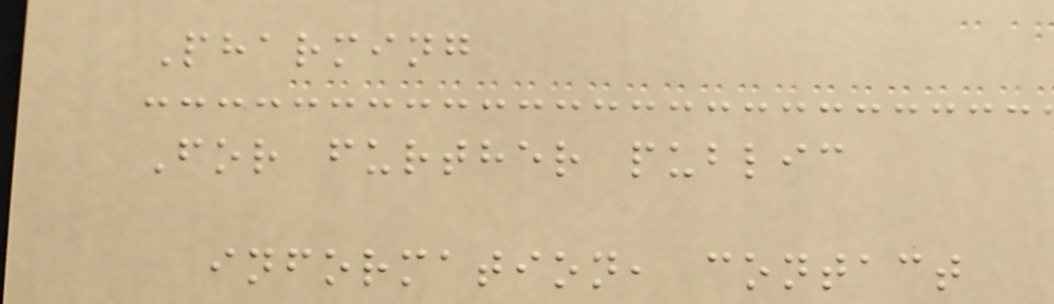Pharming
For further public
information, contact
